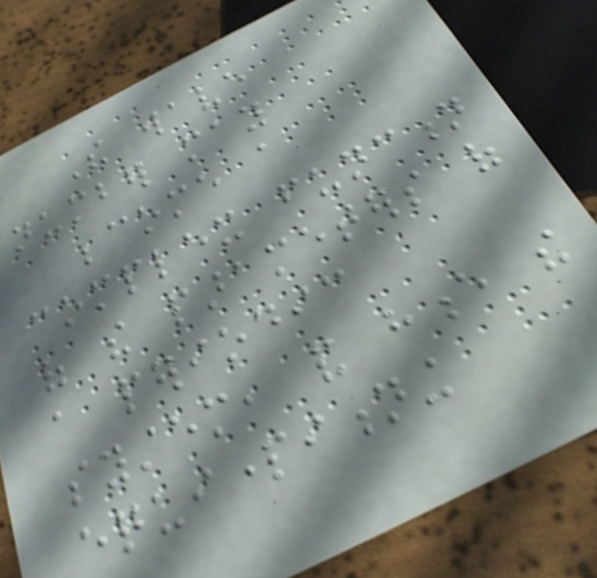The wave
number may
become a
complex function
of the parameters of
a periodic
system, and hence the
equipartitioning
